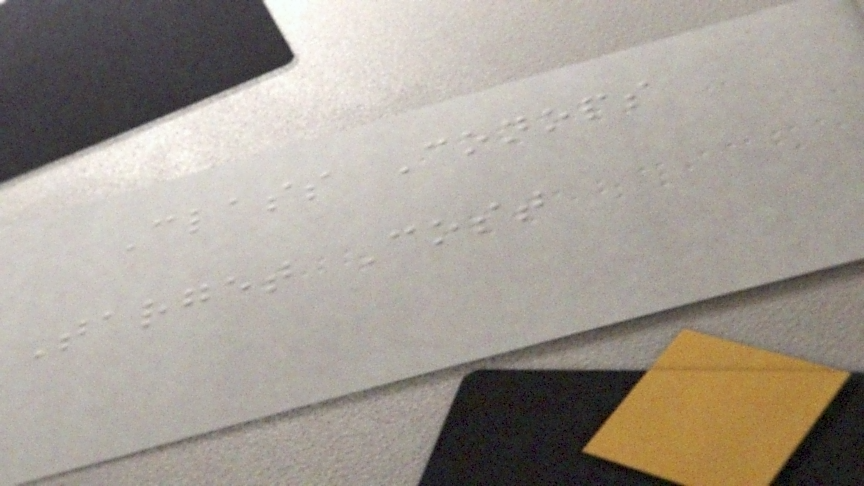Class Conops
Target Cost
